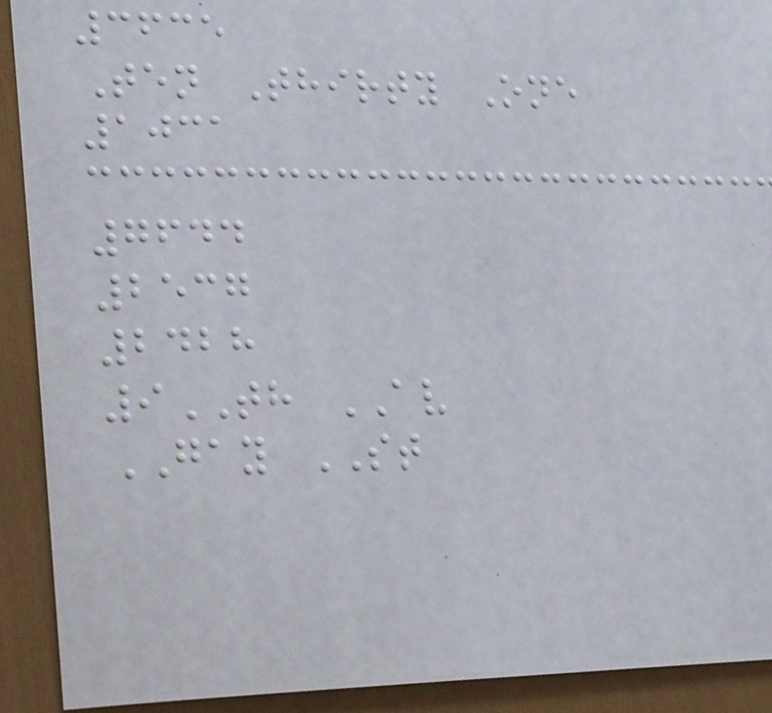3635
Ten Thirty One
1031
7644
2537
2428
9TH AV
GAY ST
